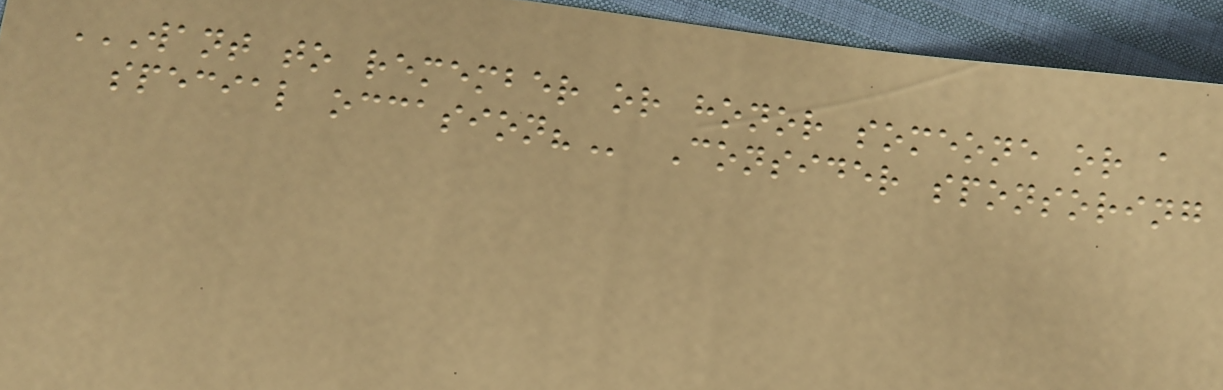WANT TO REMEMBER OR HONOR SOMEONE OR A
SPECIAL OCCASION? Consider sponsoring
